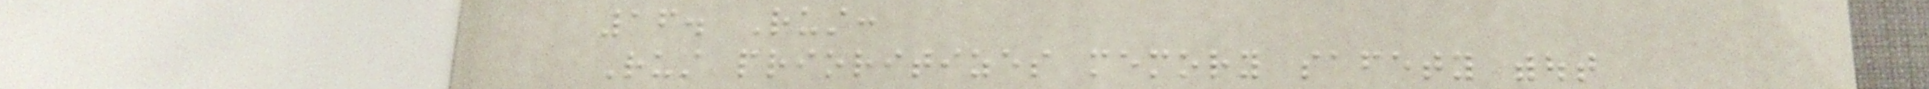16. Rust:
Rust prioritizes memory safety without
